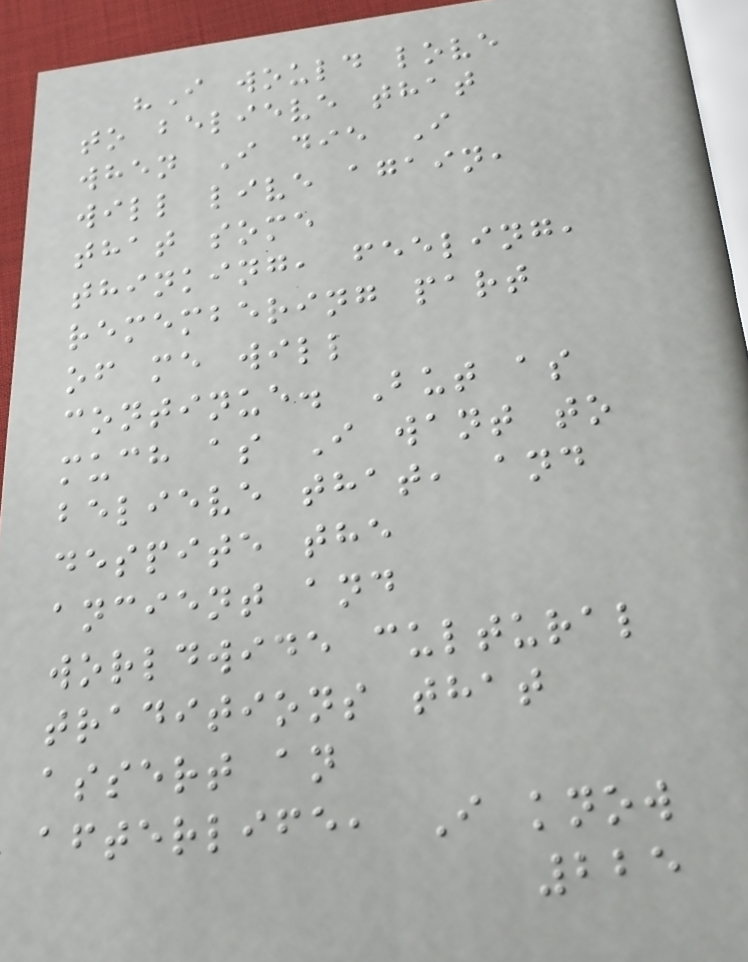"I would love
to believe that
when I die I
will live again,
that some
thinking, feeling,
remembering part
of me will
continue. But as
much as I want to
believe that, and
despite the
ancient and
worldwide cultural
traditions that
assert an
afterlife, I know
225
